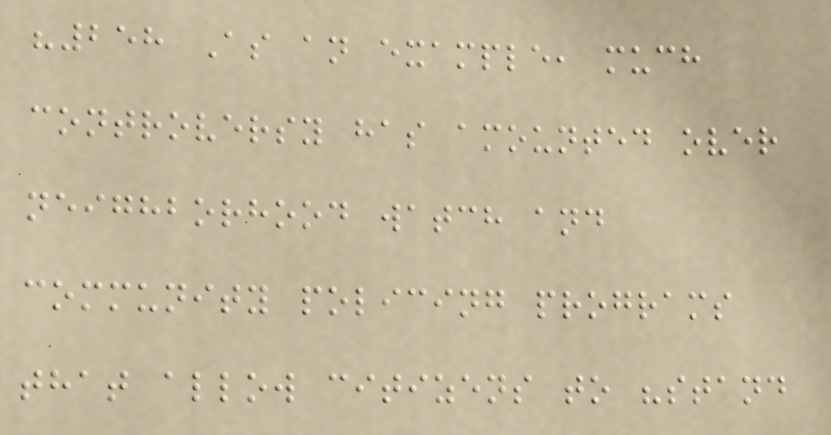"258 As an example, much
controversy has amounted over
neighborhood watch and
community policing programs
that allow citizens to "stand
